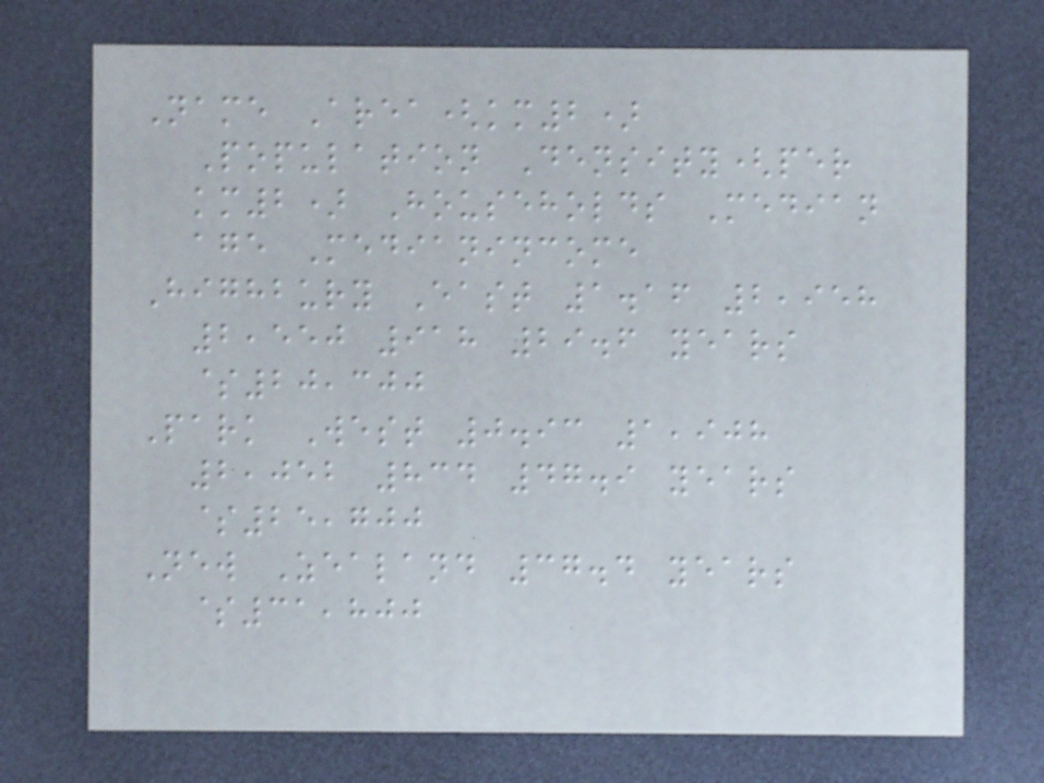Name Area(km2)
Population Density(per
km2) Households Median
age Medianincome
Highbury East 1.16 2,958
2,550 918 29.6 years
$20,300
Park West 0.93 1,908
2,052 834 47.9 years
$25,700
New Zealand 37.4 years
$31,800
